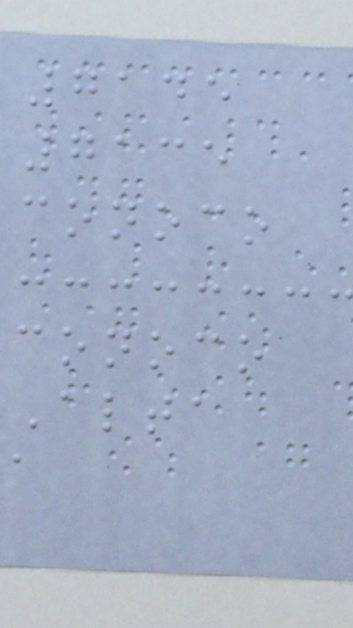7145
7135
conoco
conoco
Alta
a
